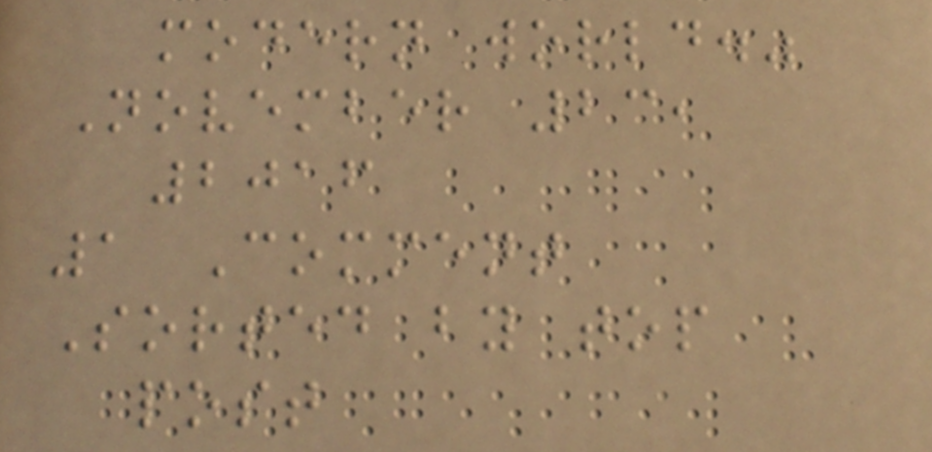modern world."
November 23,
2016
1 Comment
Sorted by top
post
